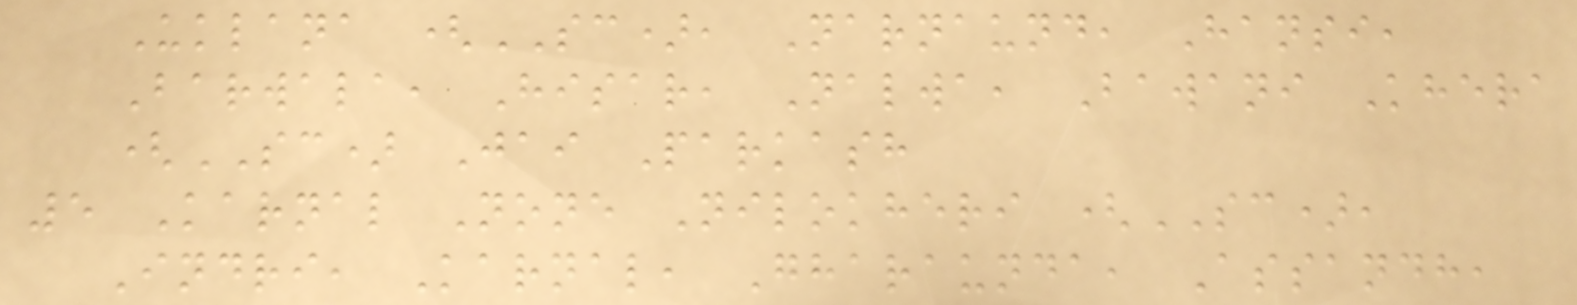Uklana (SC), Narnaund, Hansi,
Barwala, Hisar, Nalwa, Bawani Khera
(SC) Jai Parkash
5 Karnal None Nilokheri (SC),
Indri, Karnal, Gharaunda, Assandh,
